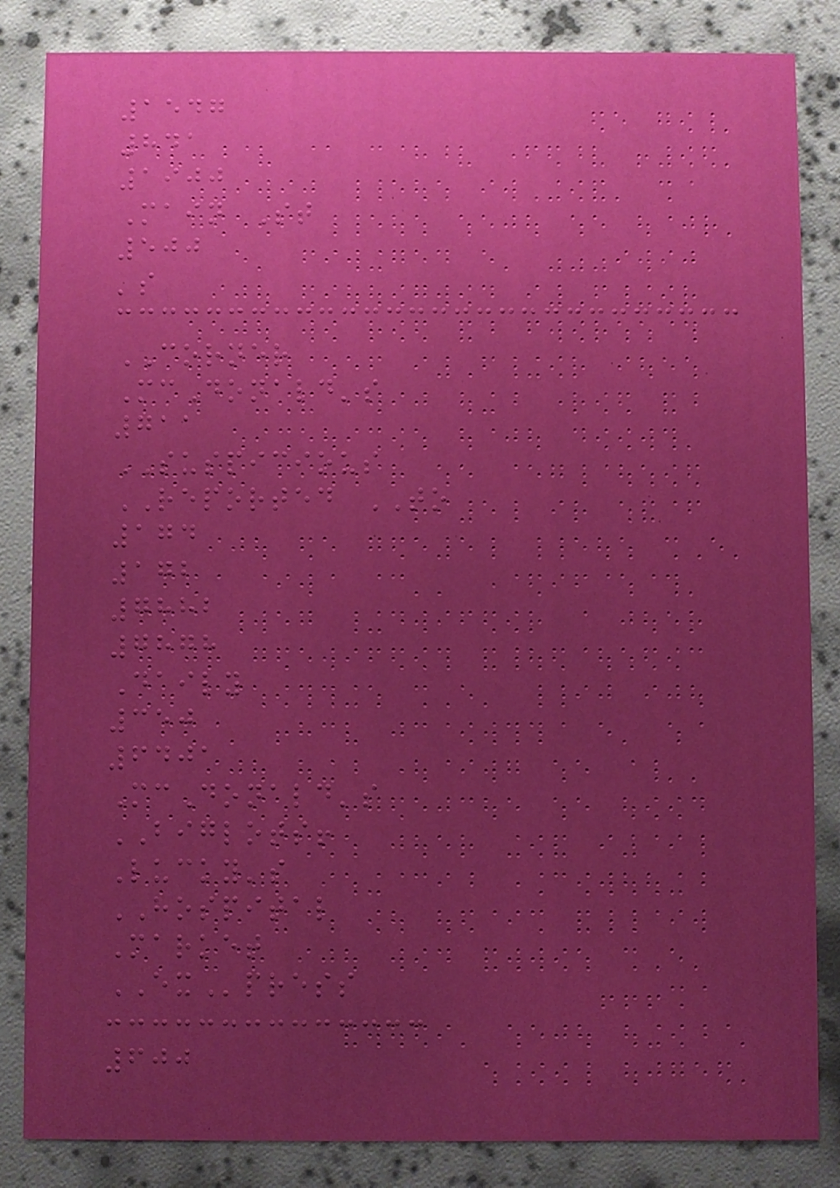1547
841
1900
Main St
500
's
CORNER
McDonald's
711
SUSPICIOUS
REPORTED TO
174
172
7882
7878
Daily
350
6401
McDonald's
BIGLOTS!
Lucky's
HOSPITAL
Market
EXpress
600
